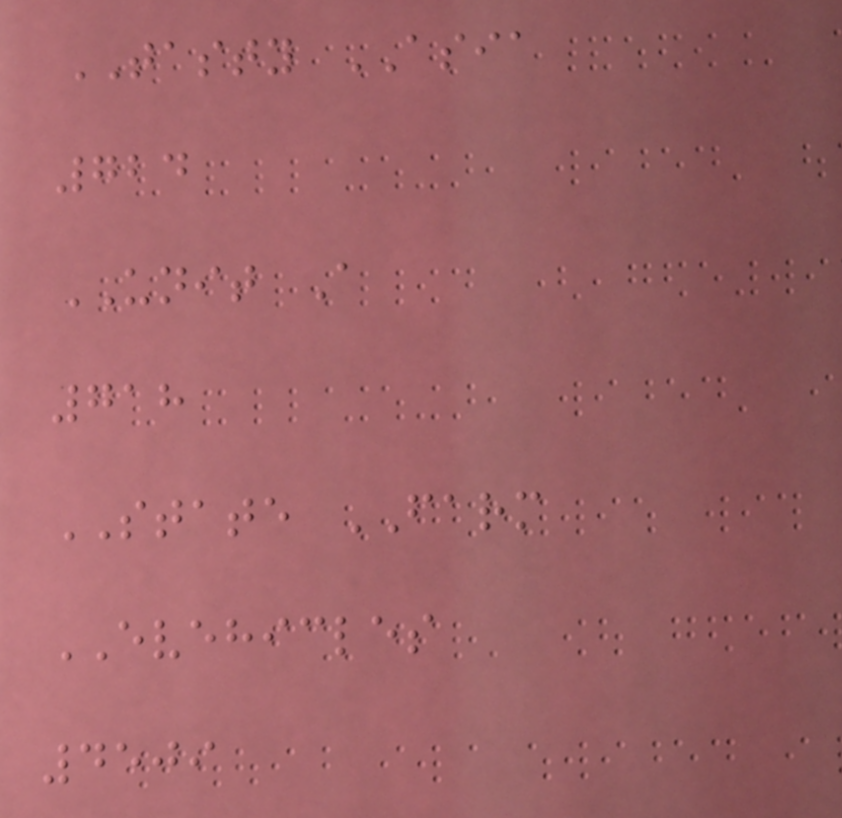TASTY ASIA
724
UNIT A
718
STATE FARM
EVEHICLES
4509
